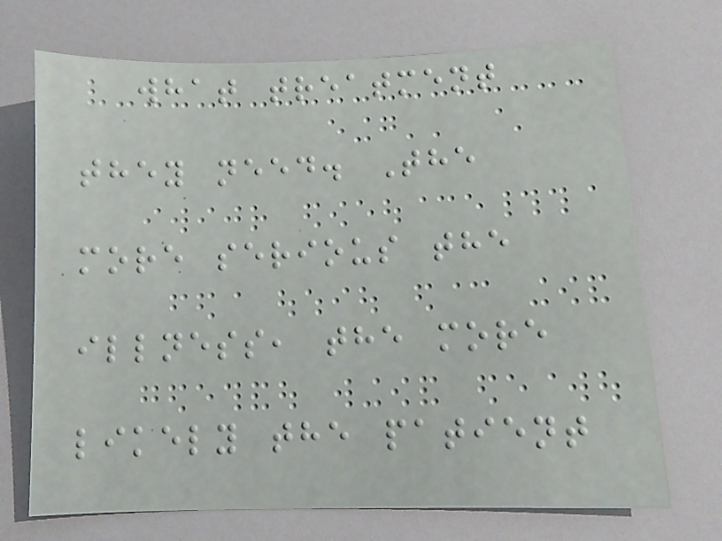what treatment
they need. The
more serious the
illness, the more
likely the patient
